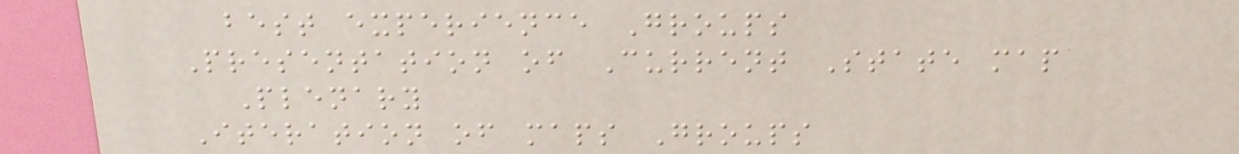best experience Groups
Presentation of Current State map
Plenary
Iteration of maps Groups
